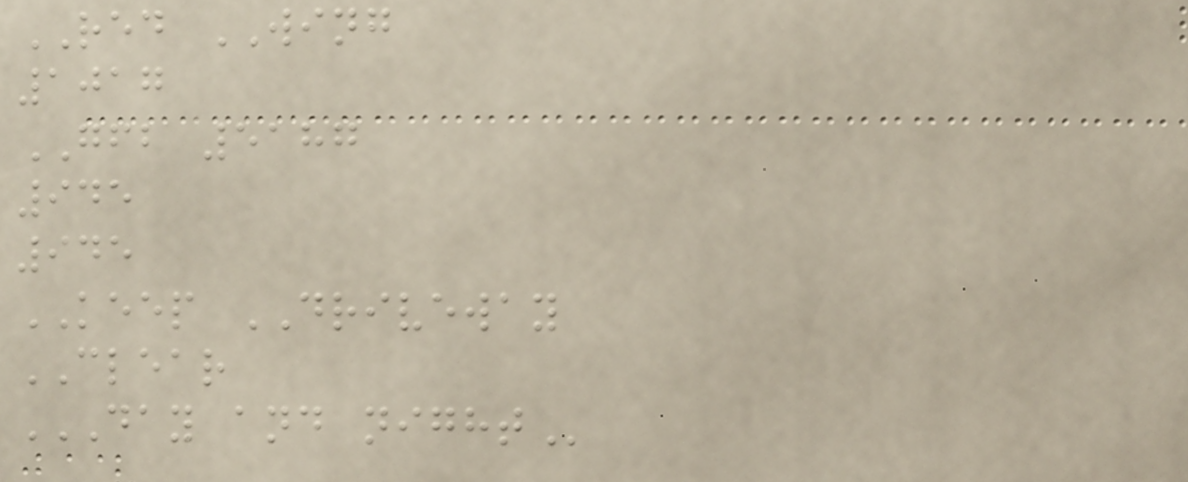RED WING
1017
GFB 5187
945
945
KEEP DRIVEWAY
CLEAR
DAY AND NIGHT
